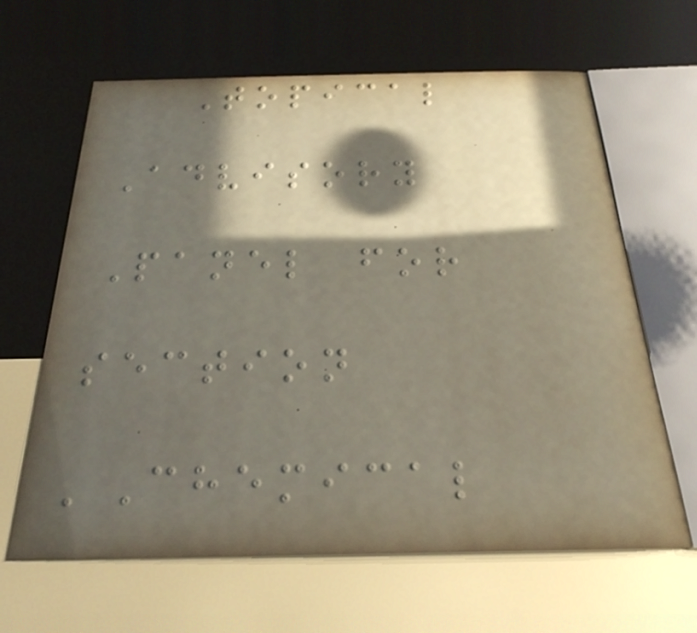Topical
Advisory
Panel for
section
'Chemical
